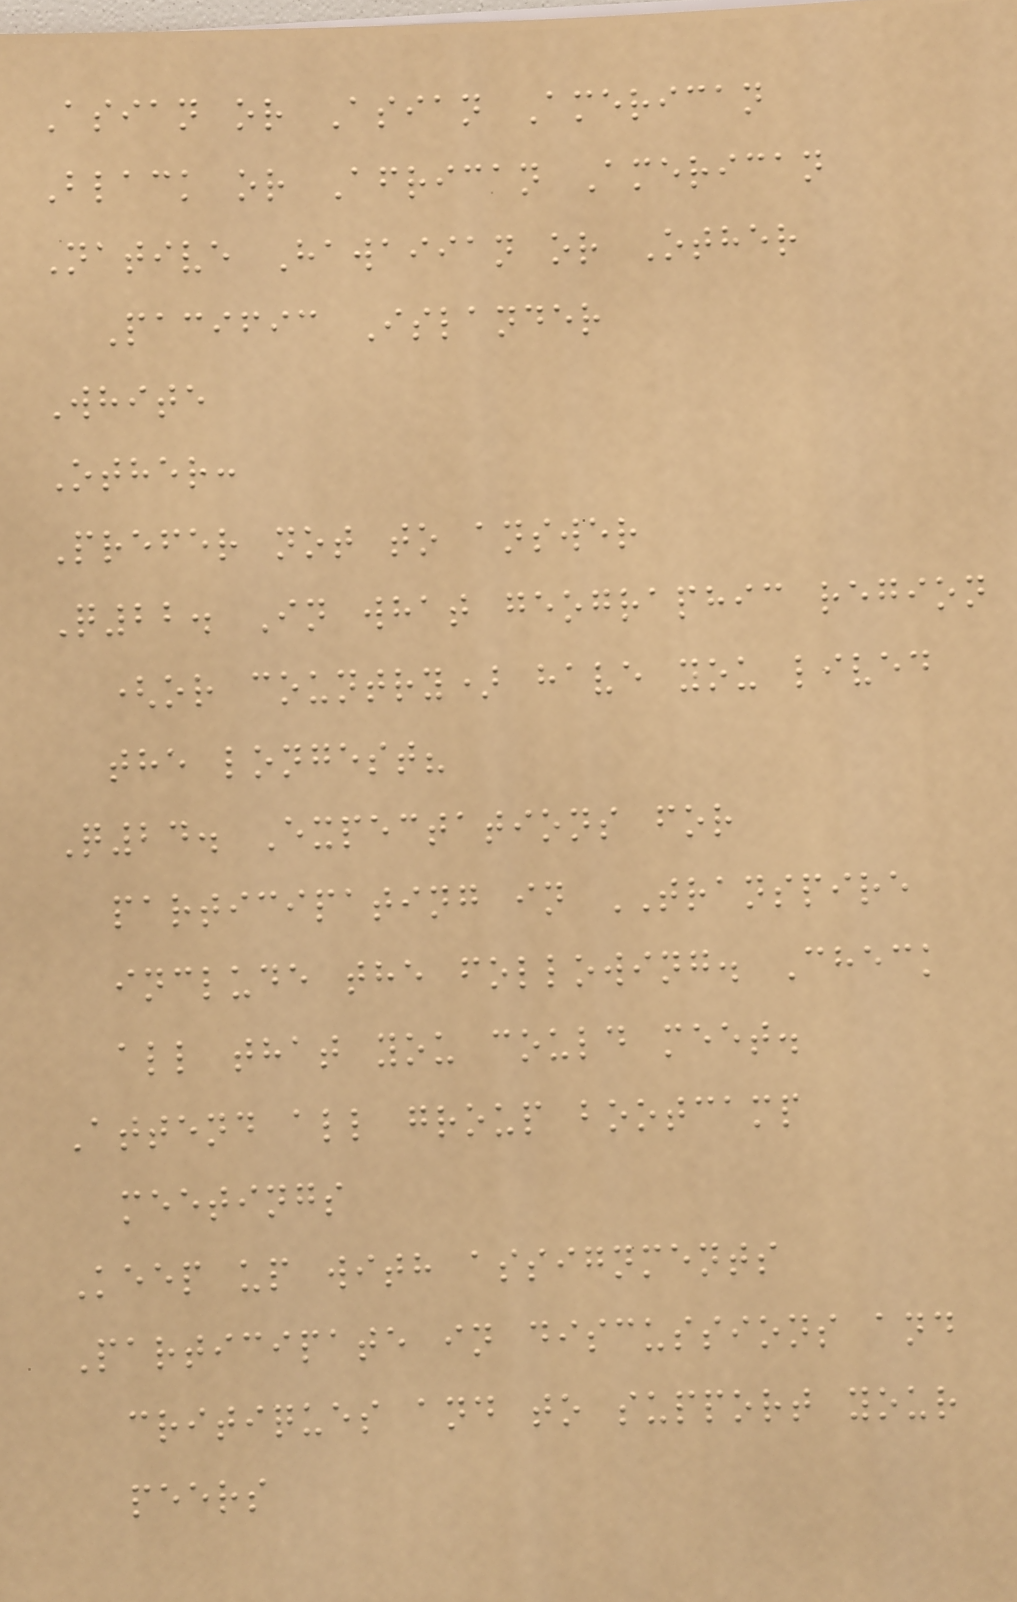Asian or Asian American
Black or African American
Native Hawaiian or Other
Pacific Islander
White
Other:
Prefer not to answer
Q22. In what geographic region
(or country) have you lived
the longest?
Q24. Expectations for
participating in TRANSPIRE
include the following. Check
all that you could meet.
Attend all group bootcamp
meetings
Keep up with assignments
Participate in discussions and
critiques and to support your
peers
